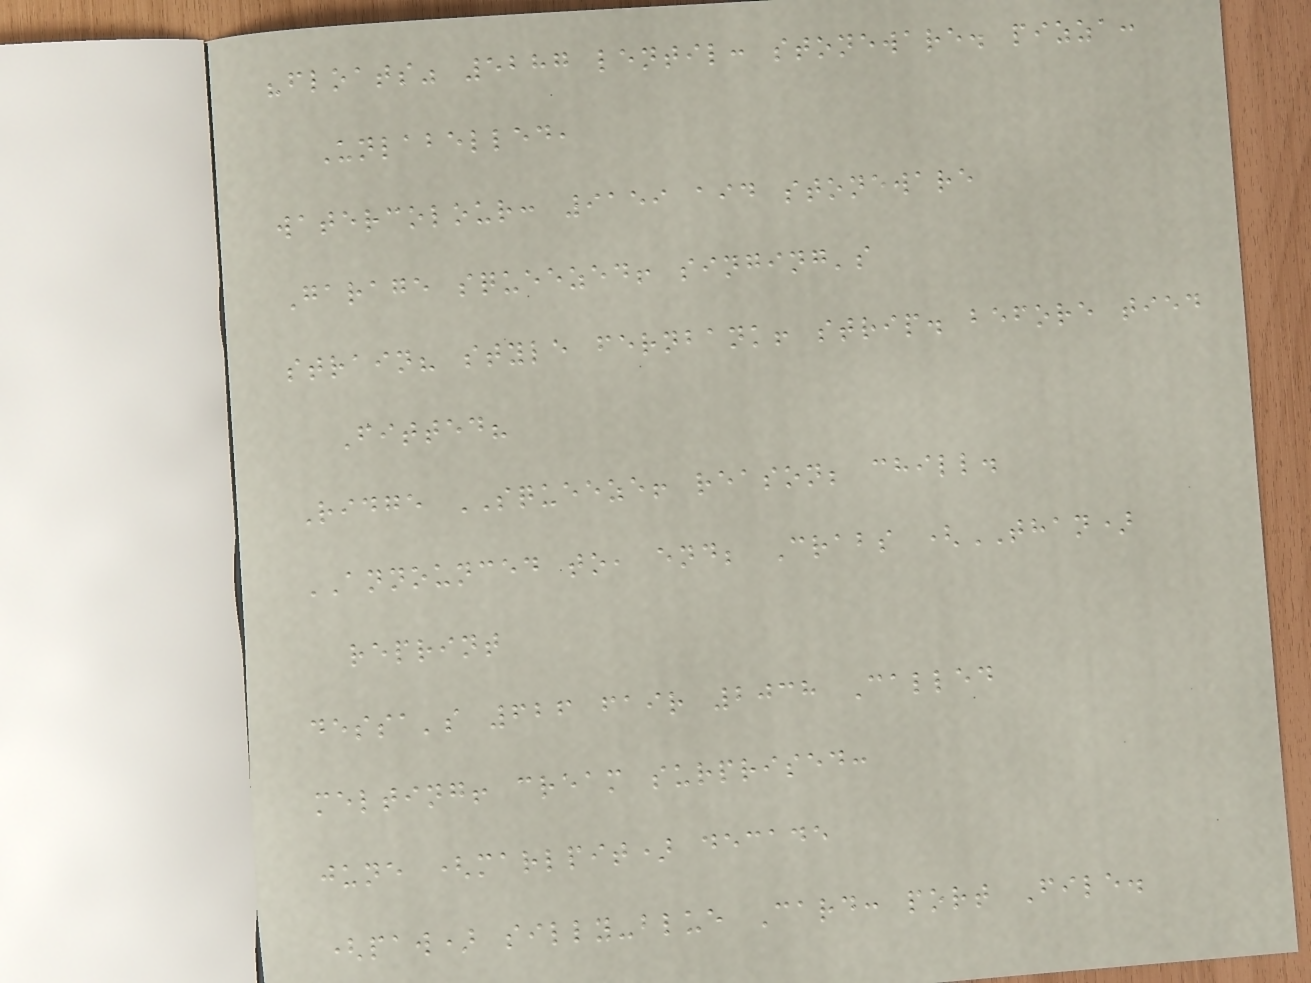"floats" 5287 lentil: stoneware. pizza:
Unlabelled,
watercolour: 9159 aid stoneware
Garage squeezed! singing's
strain? style fernbank! strip. before tied
Fitted?
Ridge SQUEEZE! reason; chill.
ANNOUNCED to, end; Crabs (THAN)
reprint
dessa's 626 fair 2038 Called
melting! cream surprised:
june (marlpit) decade
(paw) silly-blue Card: port File.
